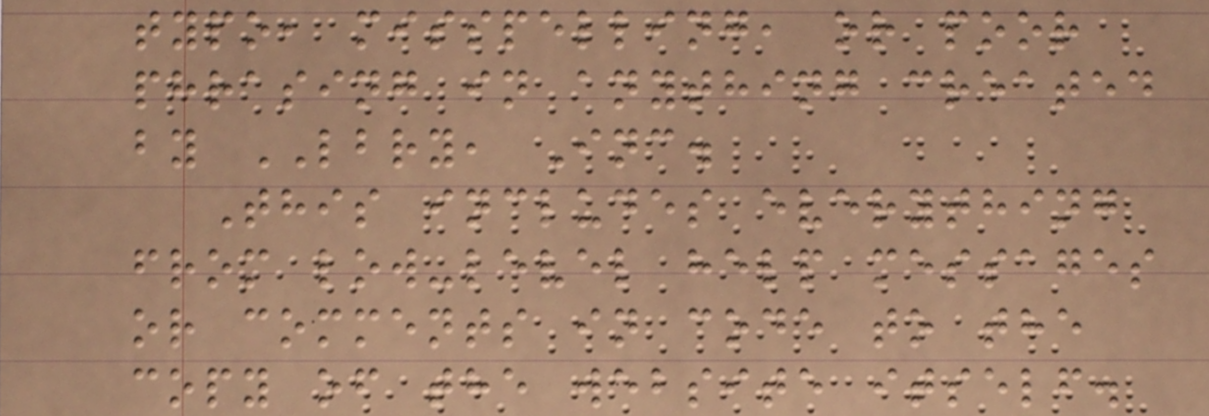typo, misspelling, or poor
phrasing in anything created
by LBRY, Inc.
This includes everything
from low-level help messages
or comments in code to the
copy of the website itself.
